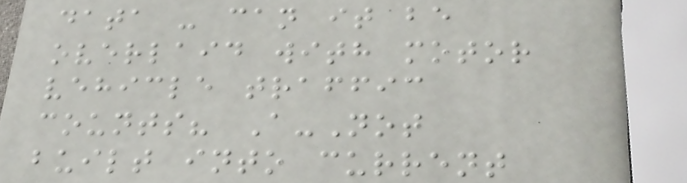data - can it be
overlaid with motor
vehicle traffic
counts? A-Not
built into current
